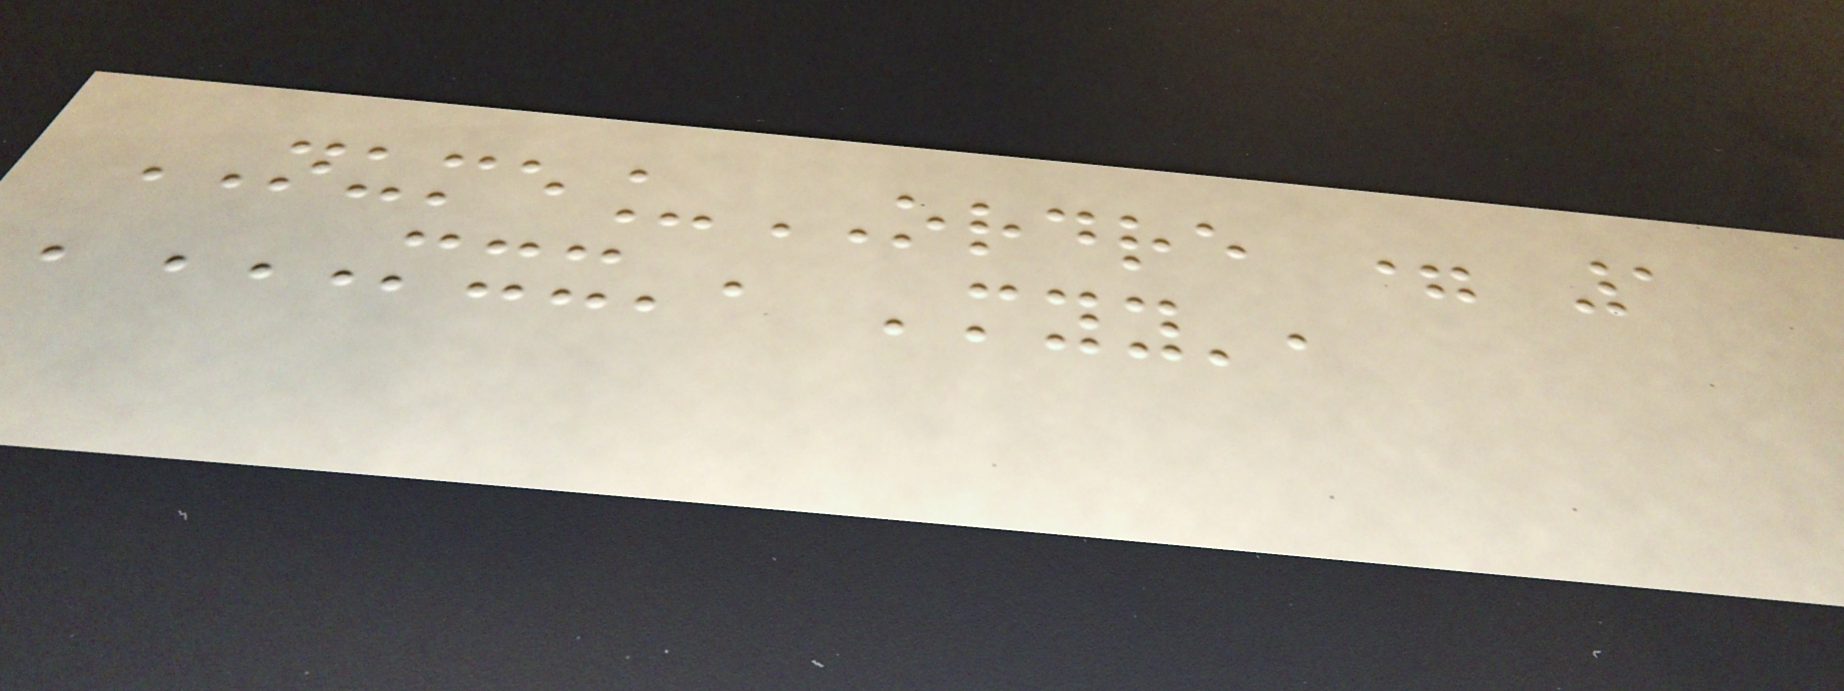NUME_ORDRE = 1
'MXX', 'MYY',
